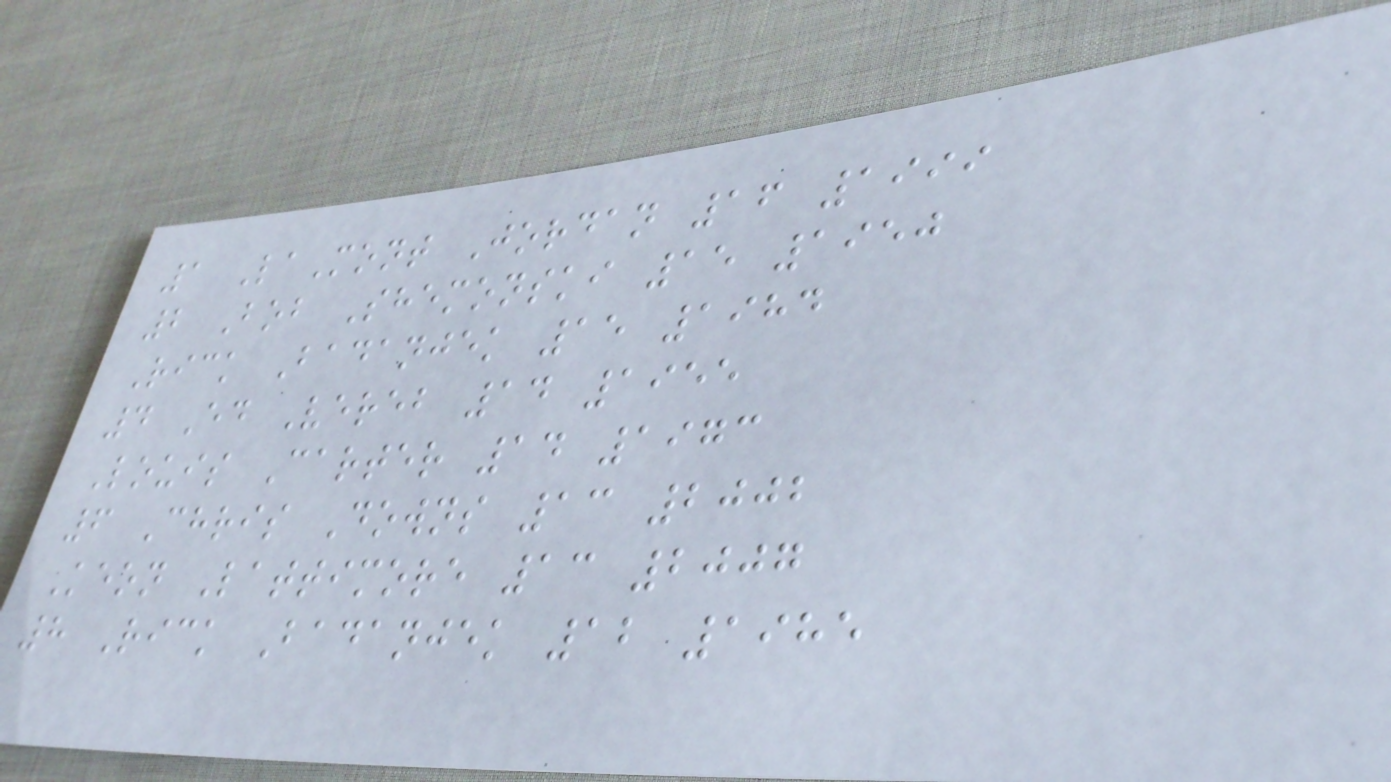1 LaMont Jordan 16 1999
2 Bob Shemonski 15 1950
Rick Badanjek 15 1984
4 Ed Vereb 14 1955
Louis Carter 14 1973
6 Chris Downs 13 2002
Keon Lattimore 13 2007
8 Rick Badanjek 12 1985
